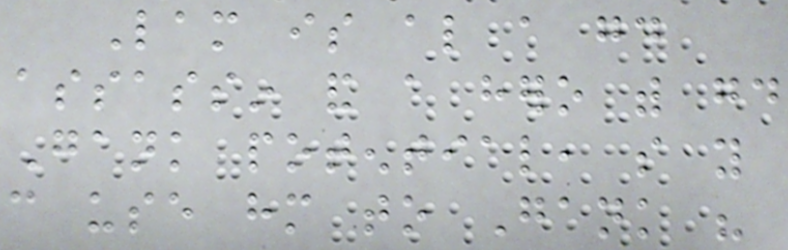Lam is also a good
assassin and a hero with good
Gank potential, so you
can use him to Gank his
